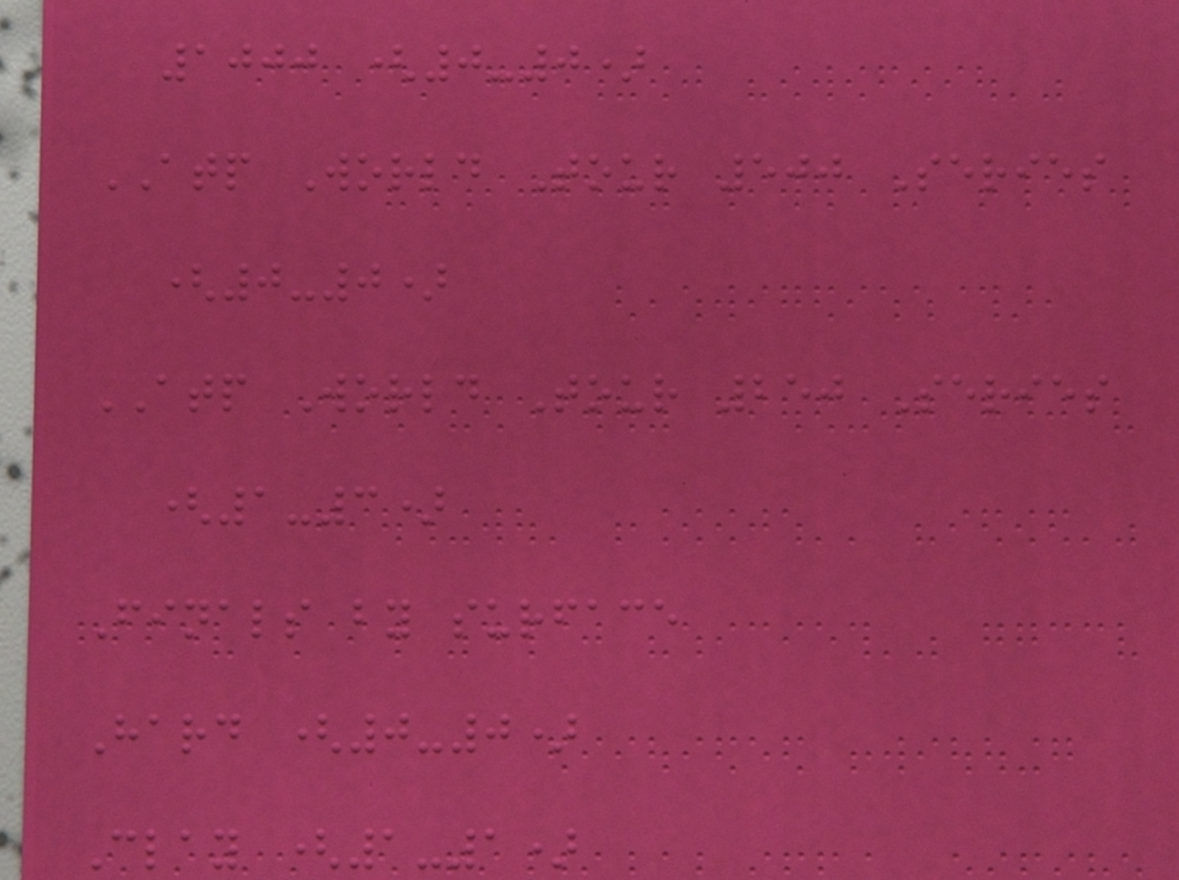1000 (0-0)
ATP World Tour 500 Series
(0-0)
ATP World Tour 250 Series
(1-3)
Finals by surface
Hard (0-0)
Clay (1-1)
